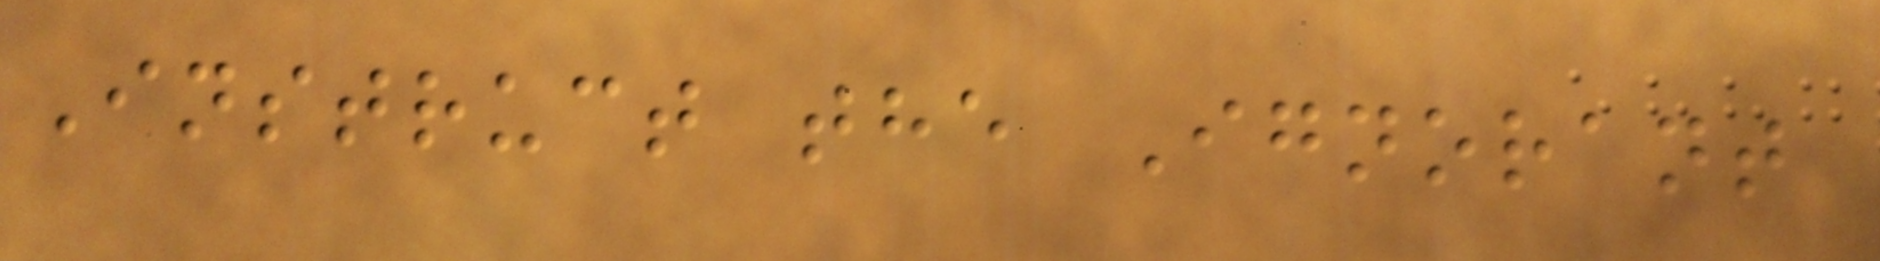Instruct the Ignorant
